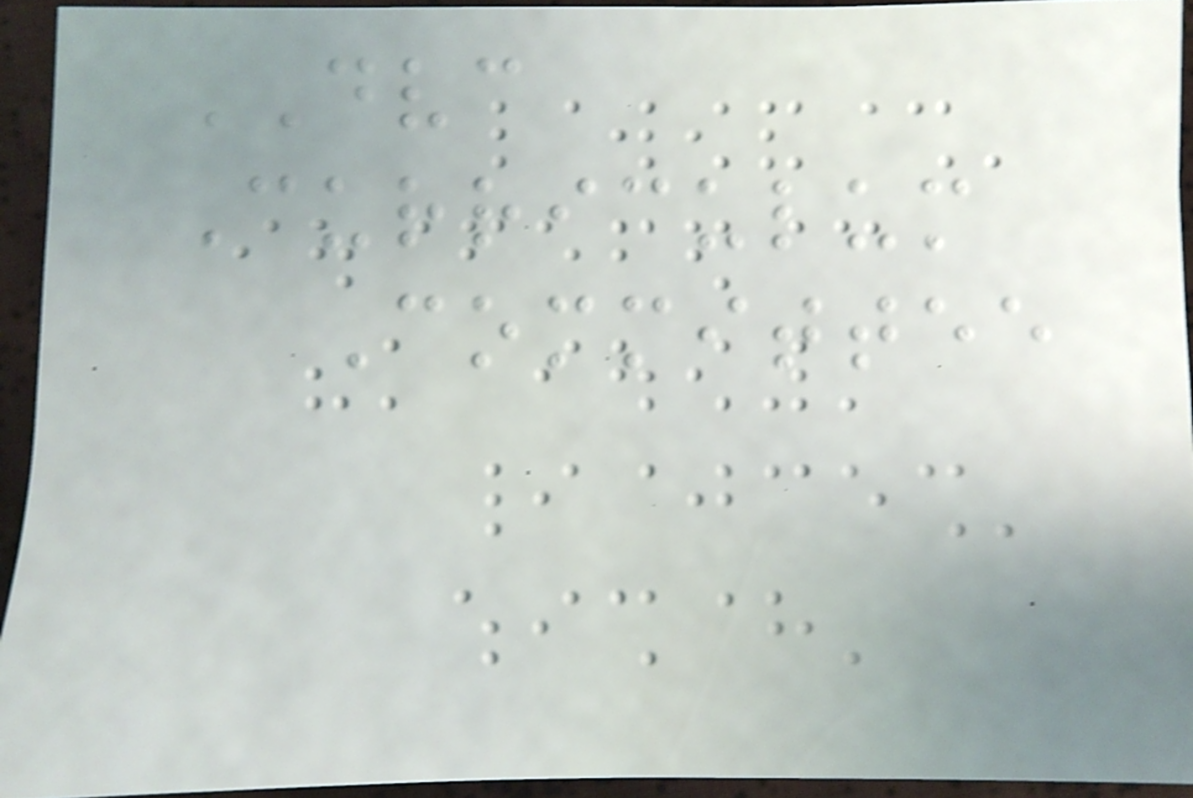DVC
Curriculum
Committee
